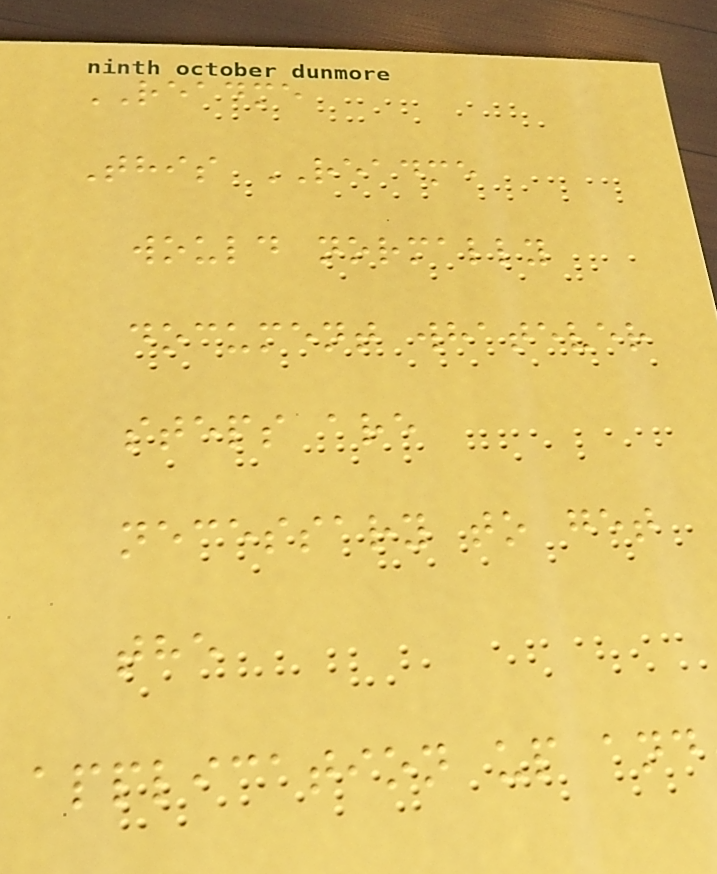README
This README
would normally
document whatever
steps are
necessary to get
the
application up and
